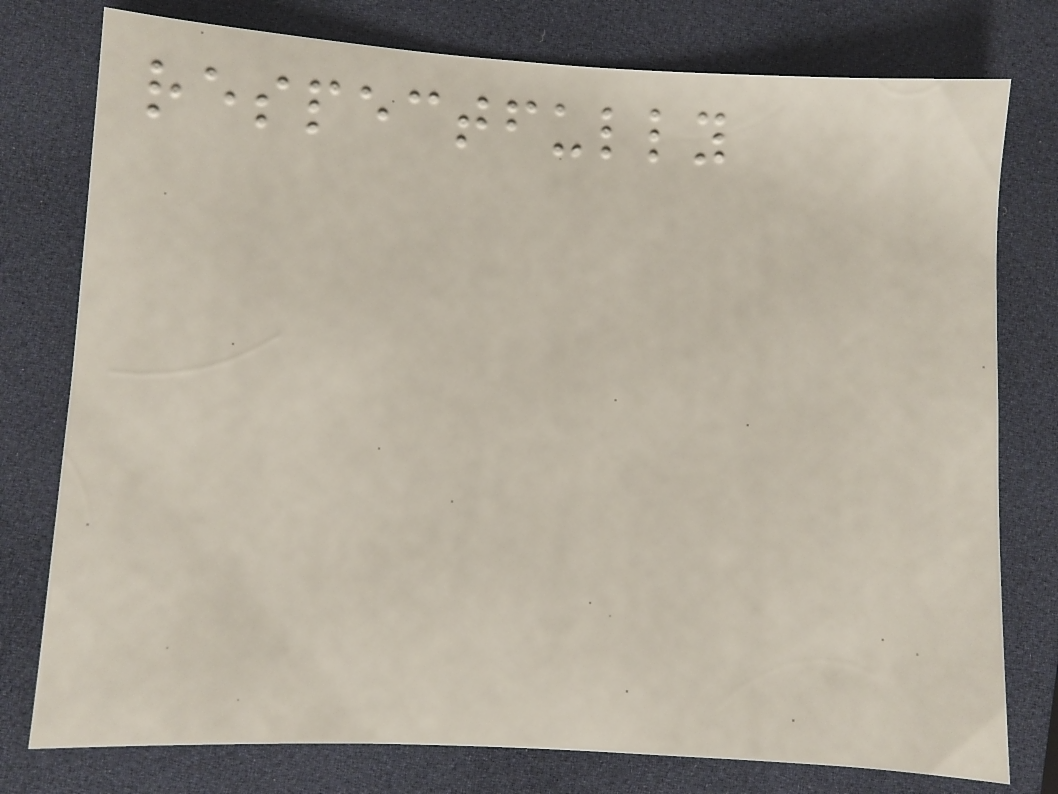respectfully
